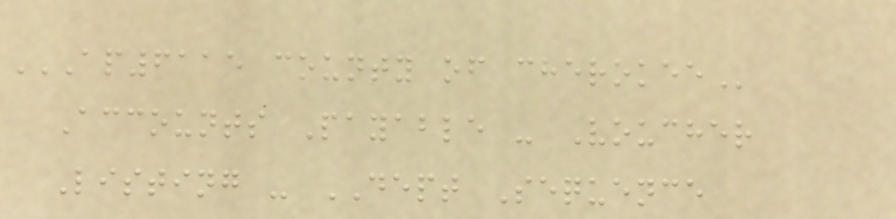AP6115 COUNTY OF CHEROKEE
Accounts Payable - Voucher
Listing - DEPT Sequence
